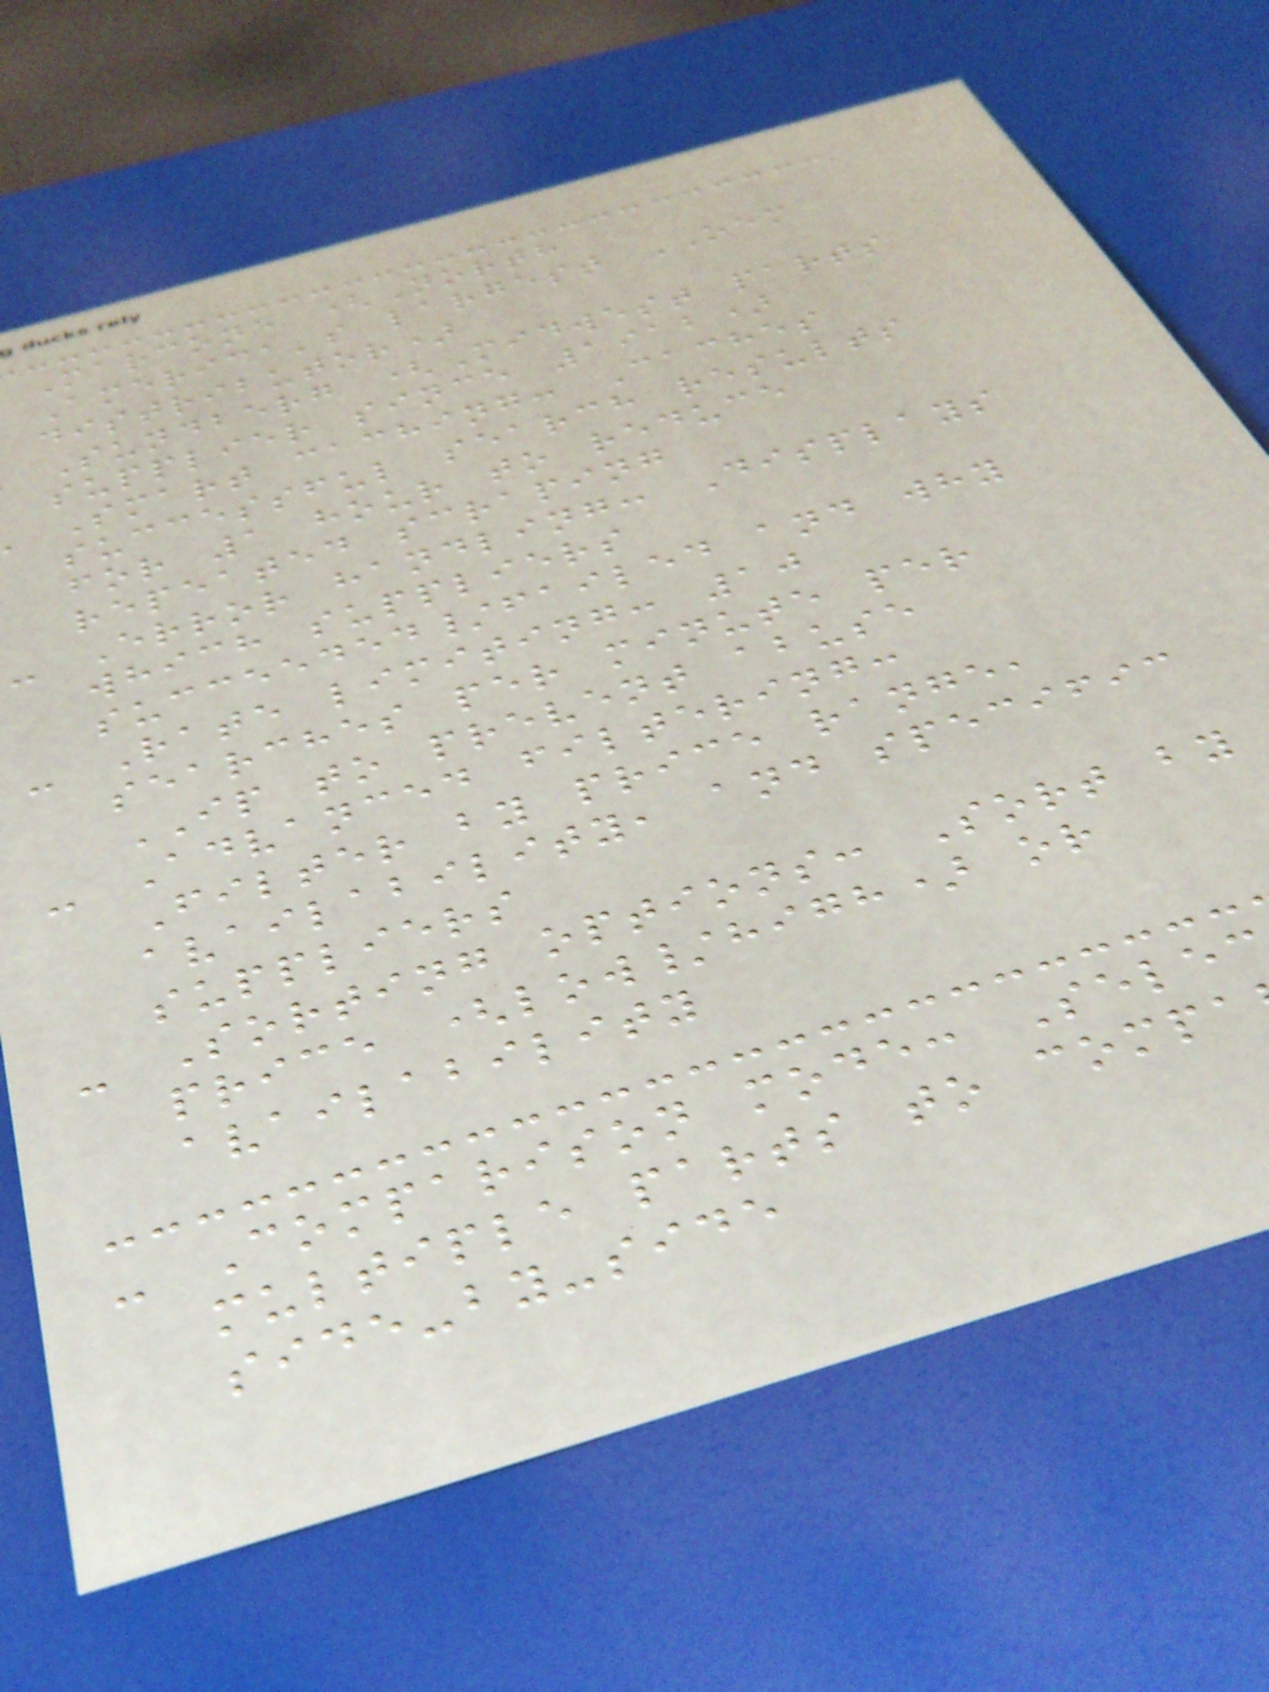Marcone (North
America's largest OEM
distributor)
Sundberg (Midwest parts
supplier since 1912)
Smart caching: Caches
successful search results
for 1 hour to reduce
repeated scraping
- Error handling: Displays
which suppliers
succeeded/failed and why
- Rate limiting: 10
searches per minute per
IP to prevent abuse
- Advanced filtering:
Filter by price range,
availability, and specific
suppliers
- Sorting options: Sort by
price (low/high) or
availability
- Comparison mode: Selec
multiple parts to compa
side-by-side
